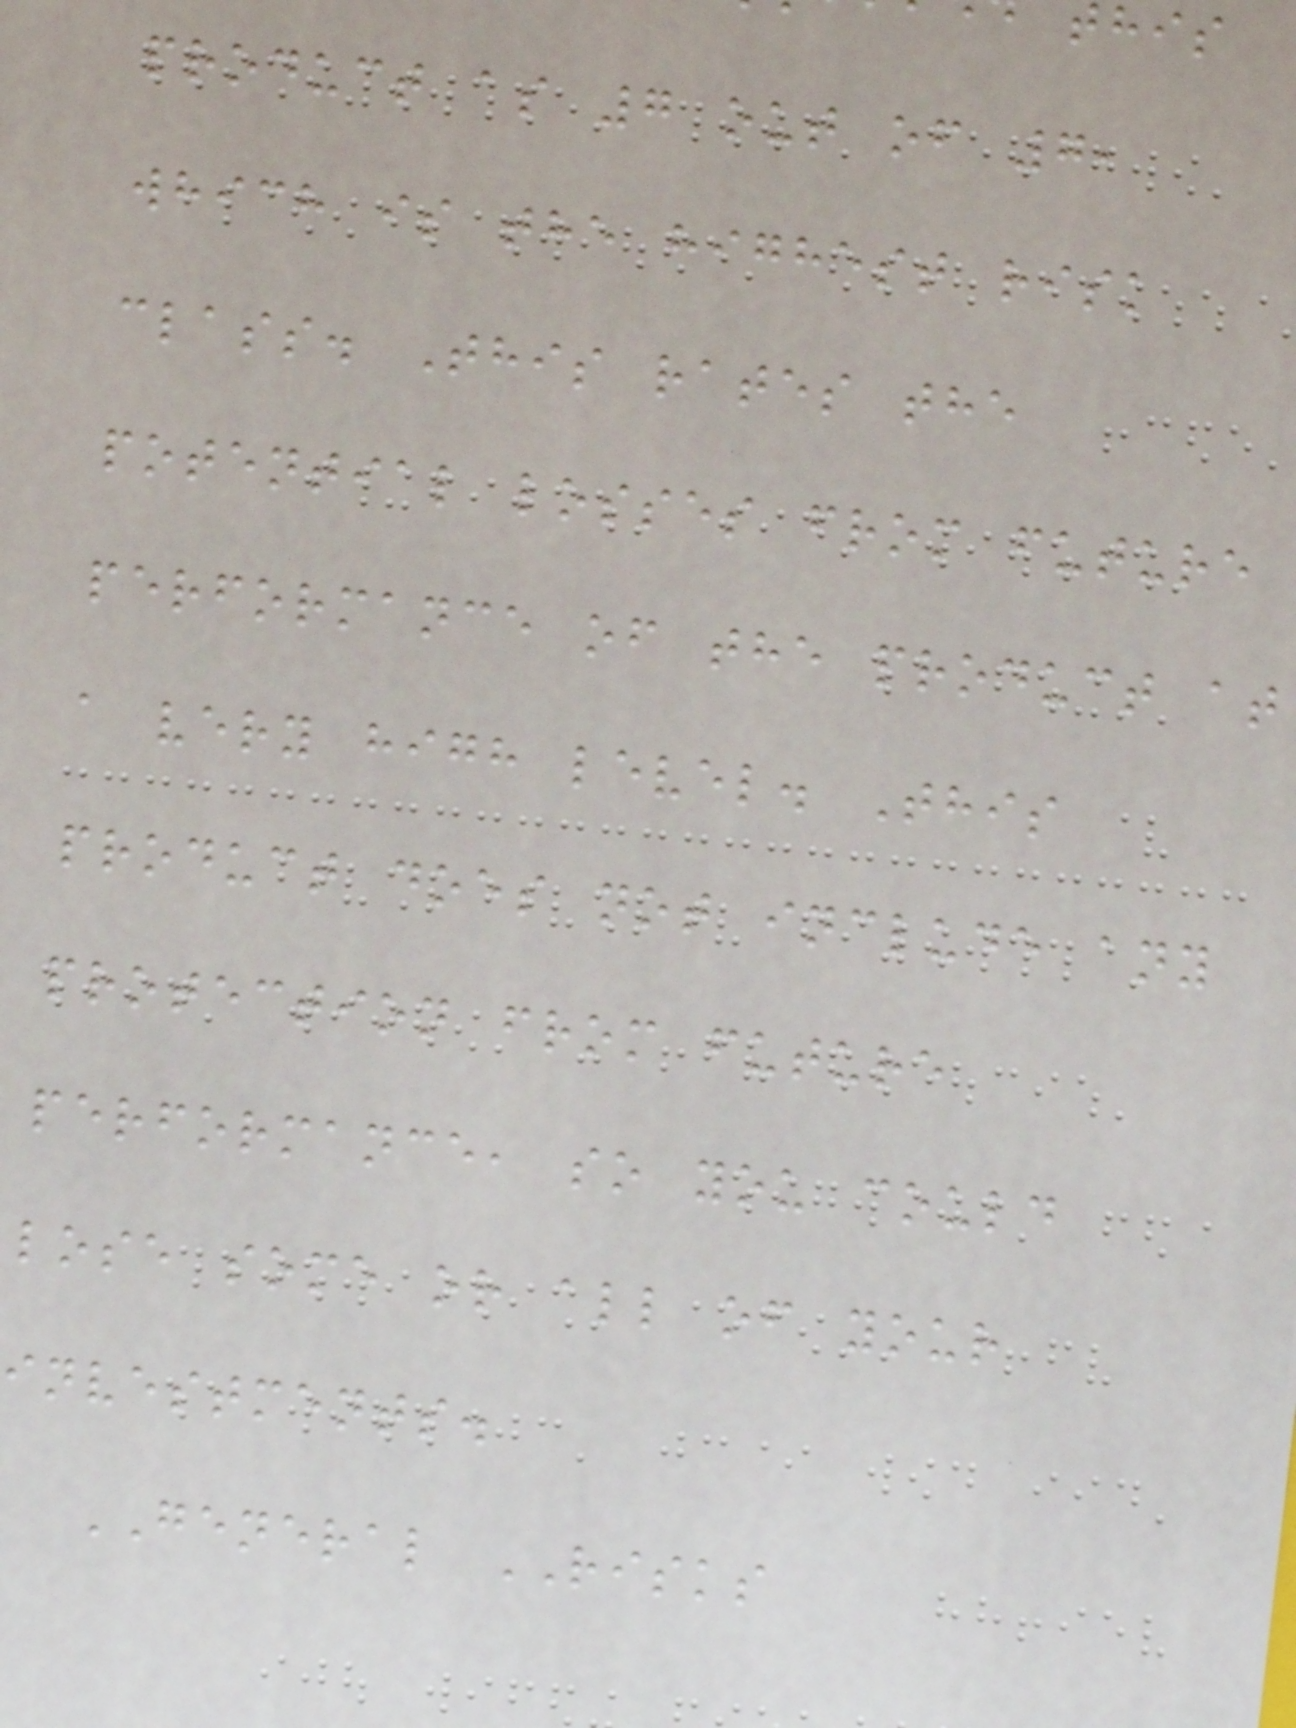product as 7 out of 7,
which is the highest risk
class. This rates the
potential losses from future
performance of the product at
a very high level. This
product does not include any
protection from future
performance, so you could
lose some or all of your
investments.
GENERAL RISKS
